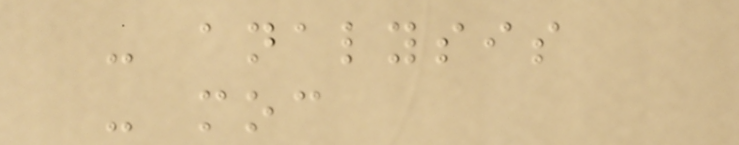- analysis
- moc
